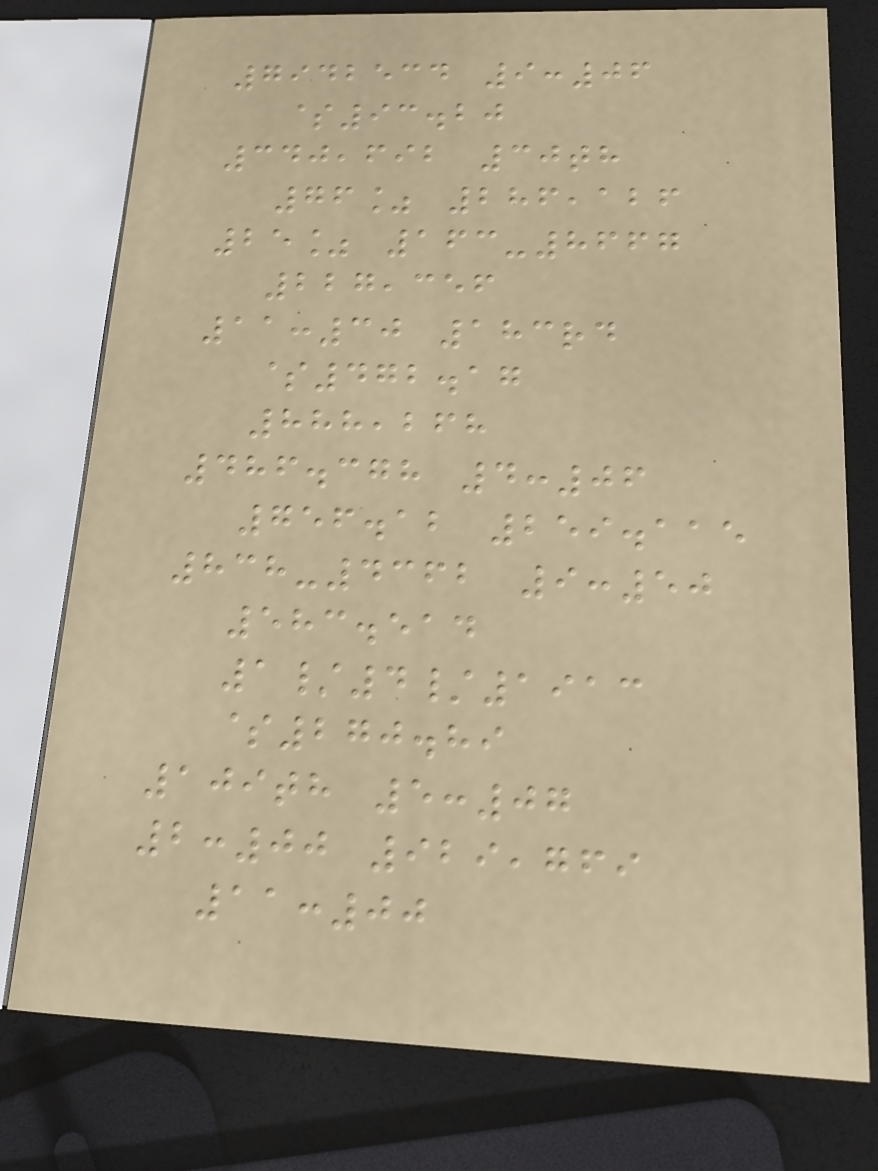7942534 9:06
$93.20
340,692 30th
76% 286,126
25% 163-8667
227,356
11:30 183rd
$472.17
888,268
486.378 4:06
756.12 259.115
838-4362 9:50
583.514
1/4/1913
$270.89
109th 5:07
2:00 929,769
11:00
